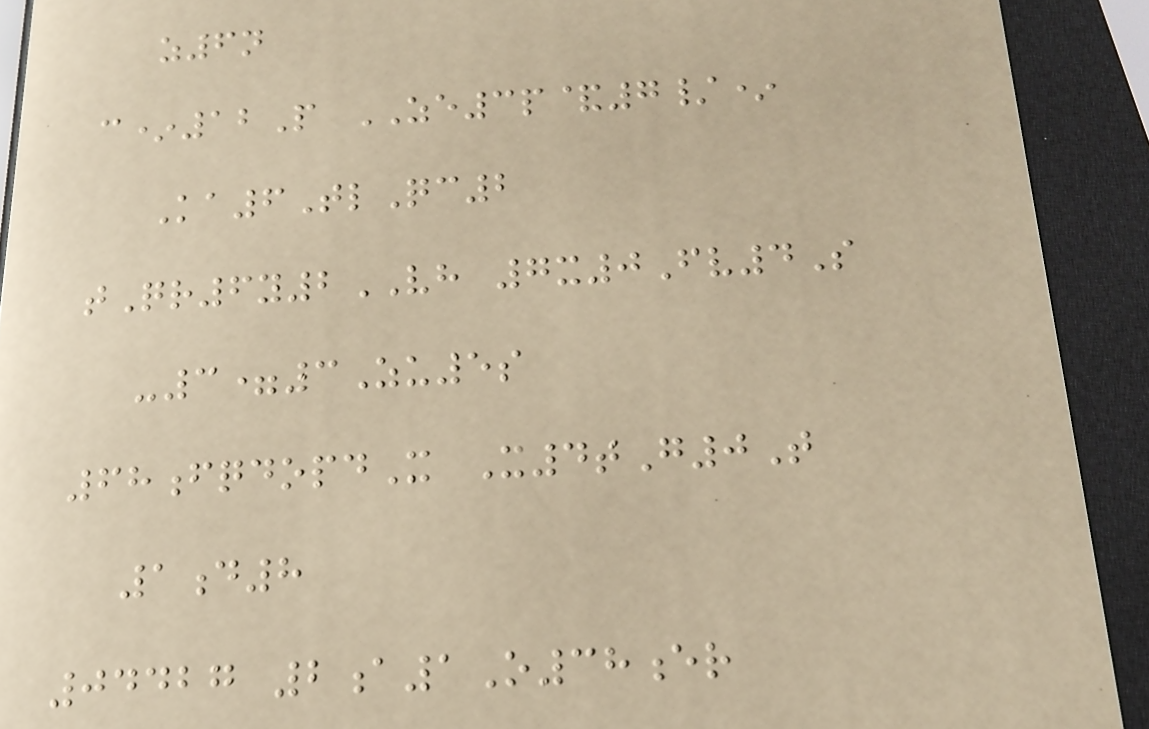z6n
c*12P ZE3p&7/*
Ka6TlQc2
tQr6y2VH 7x0Fv4S
-3=3Zu5s
68fqdopdX X4tG0T
1d8
04427 2a1O38er
